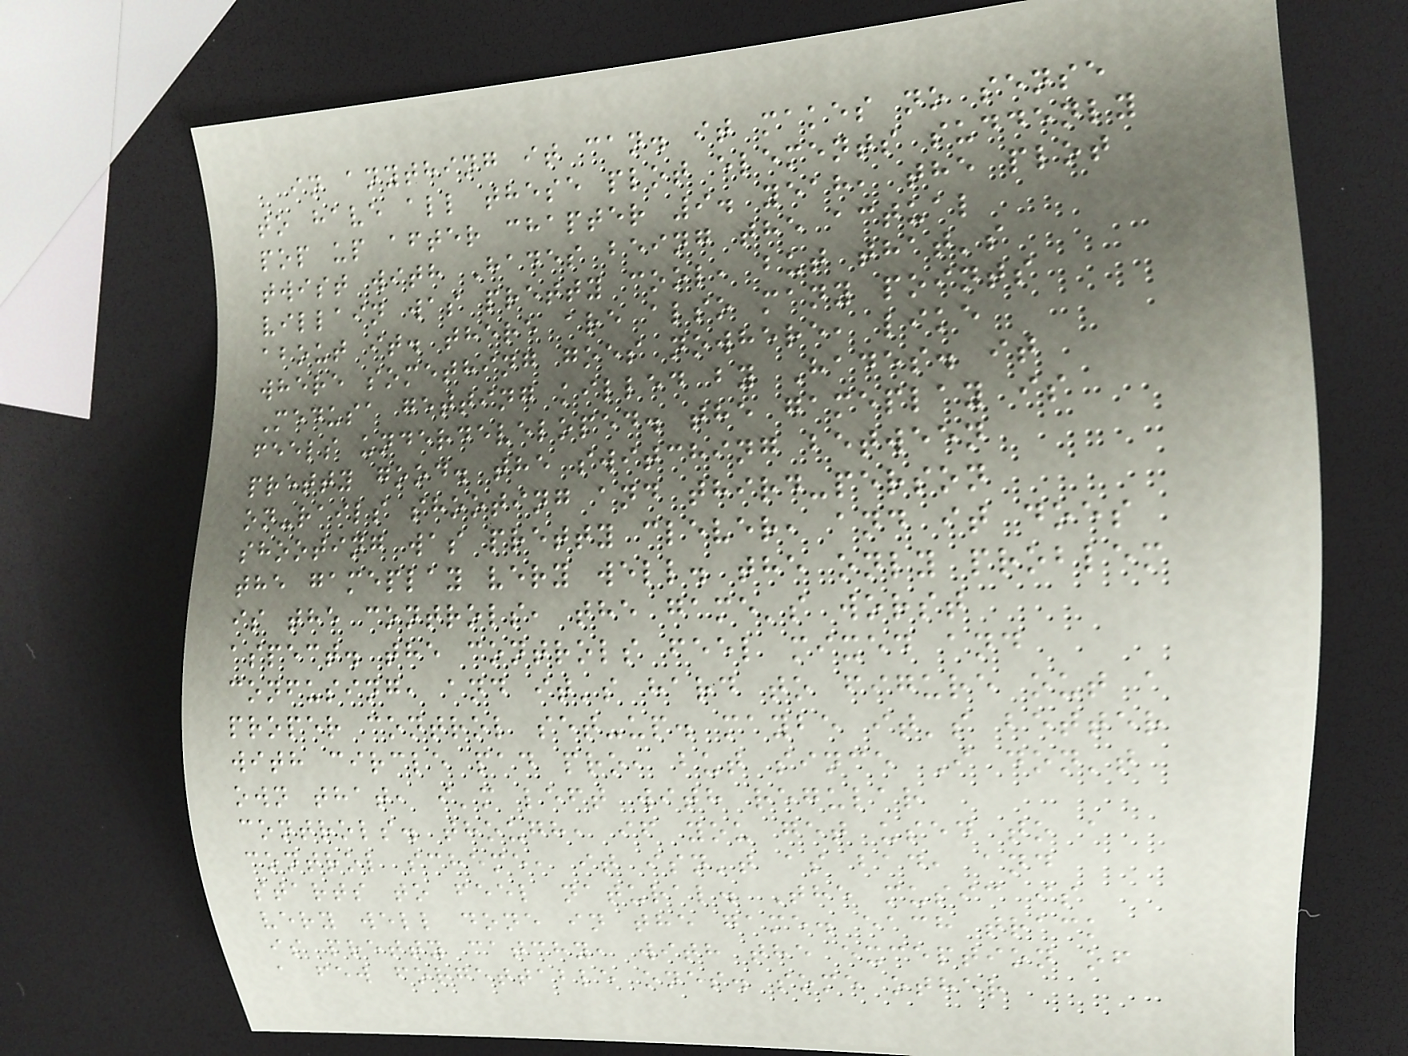in anything it can. it makes no sense
to have all these plot elements suddenly
pop up after chapter 9. yeah, the plot
twist with Hades being the actual
villain was pretty cool, but that's
about it. there are also many points
where something goes nowhere, like
Medusa getting killed by Hades. it
feels underdeveloped. the gameplay is
pretty good. the switching between
on-rails shooting and third-person
shooting was pretty clever, and it does
the gameplay very well. the only problem
is the controls, the game's worst
aspect. the controls feel mixed and
confusing, and it's hard to figure out a
proper control set-up. maybe it's better
with circle pad pro, but since I don't
own that, i'm left with regular
controls. though, if you get used to a
control scheme, it isn't as bad, and
starts to feel natural. The music is
very well done in the game. each track
is pretty catchy, with the exception of
a few forgettable ones. some other
